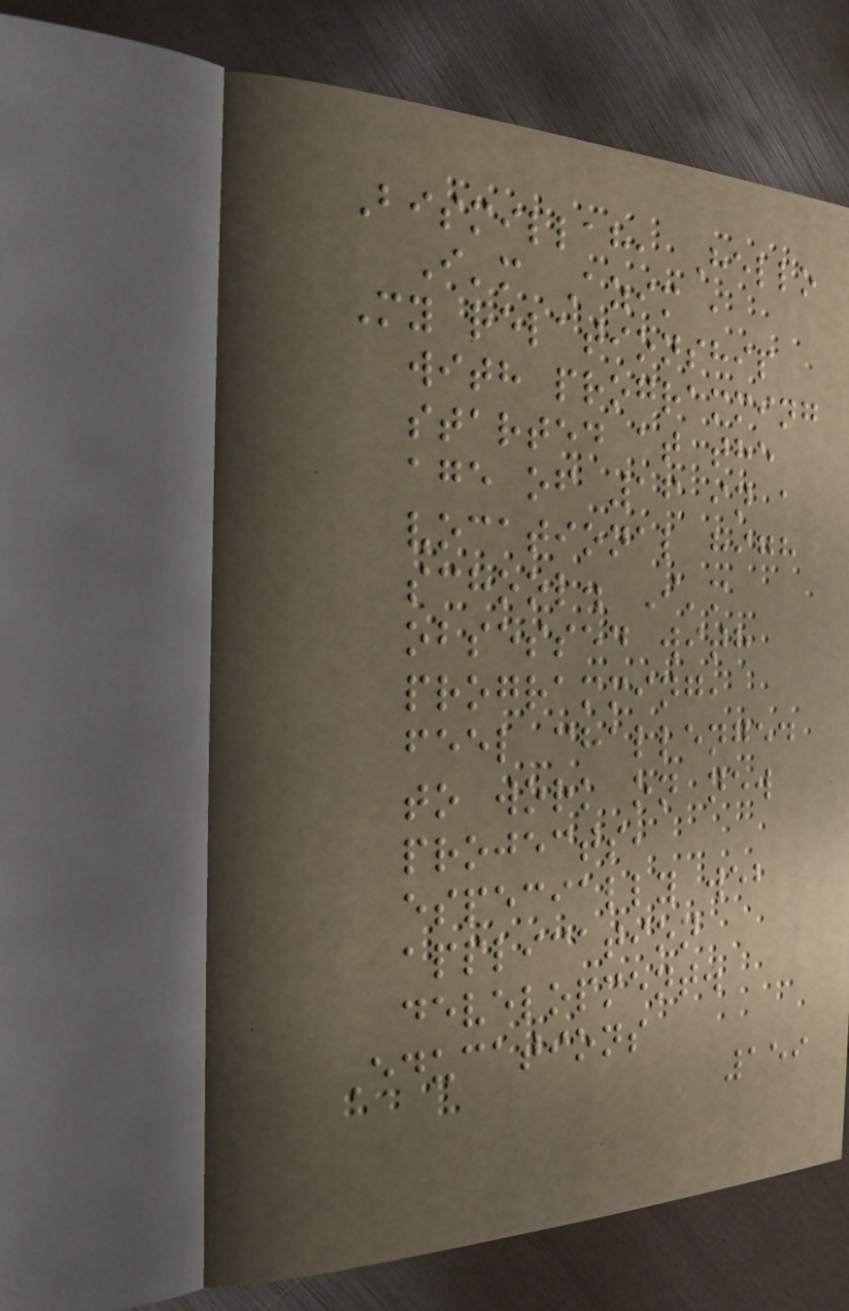Bismillah, Hello
I'm Azim ,
My relationship
with programming
started at the
age of 16 in a
vocational high
school. I'm
obsessed with
programming,
feel challenged
to work on new
projects,
especially web
application
development.
Educations
159
